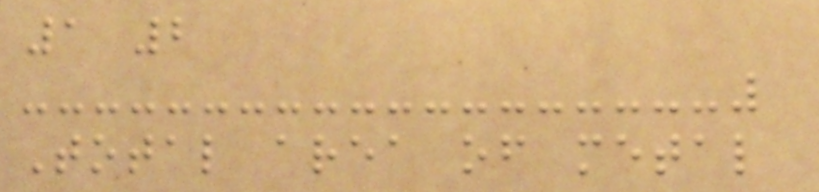1 2
Total area of metal
